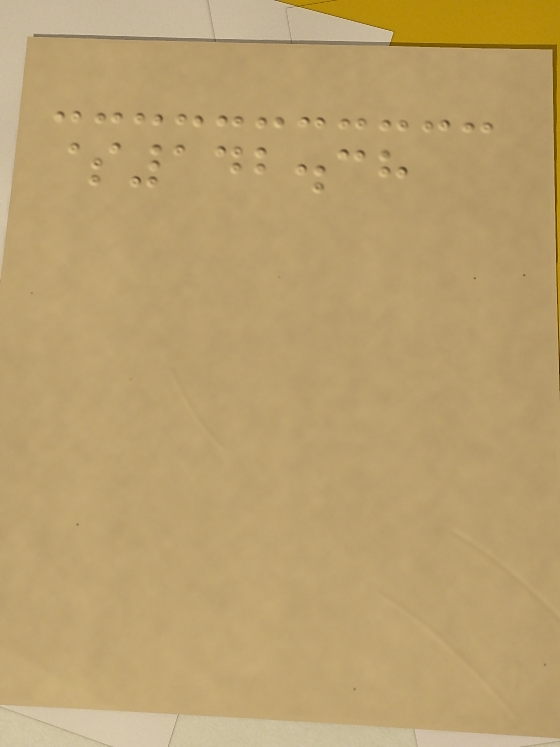$142.38
